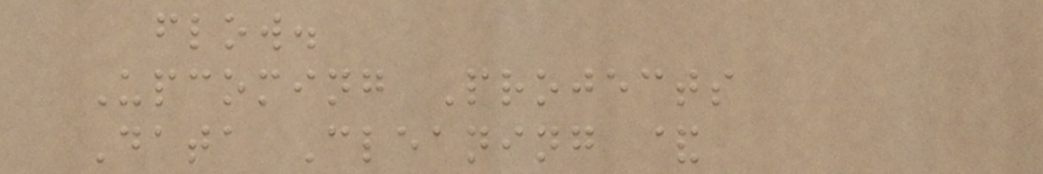flow.
Upcoming Projects
Data Cleaning &
